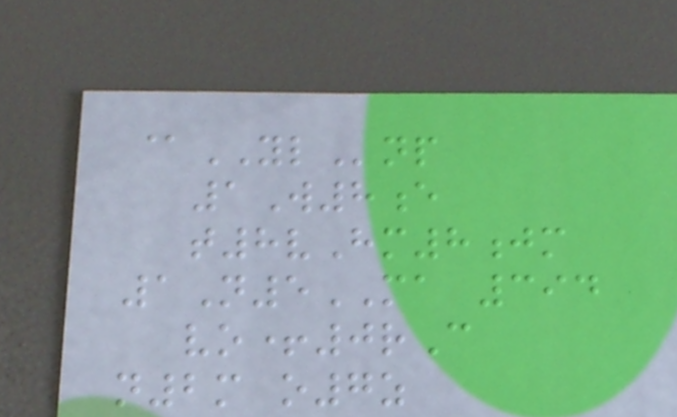@YLnp
1W8e
t8vHm8jm
1N5MA 394
vo+0rC
n2m o7z
